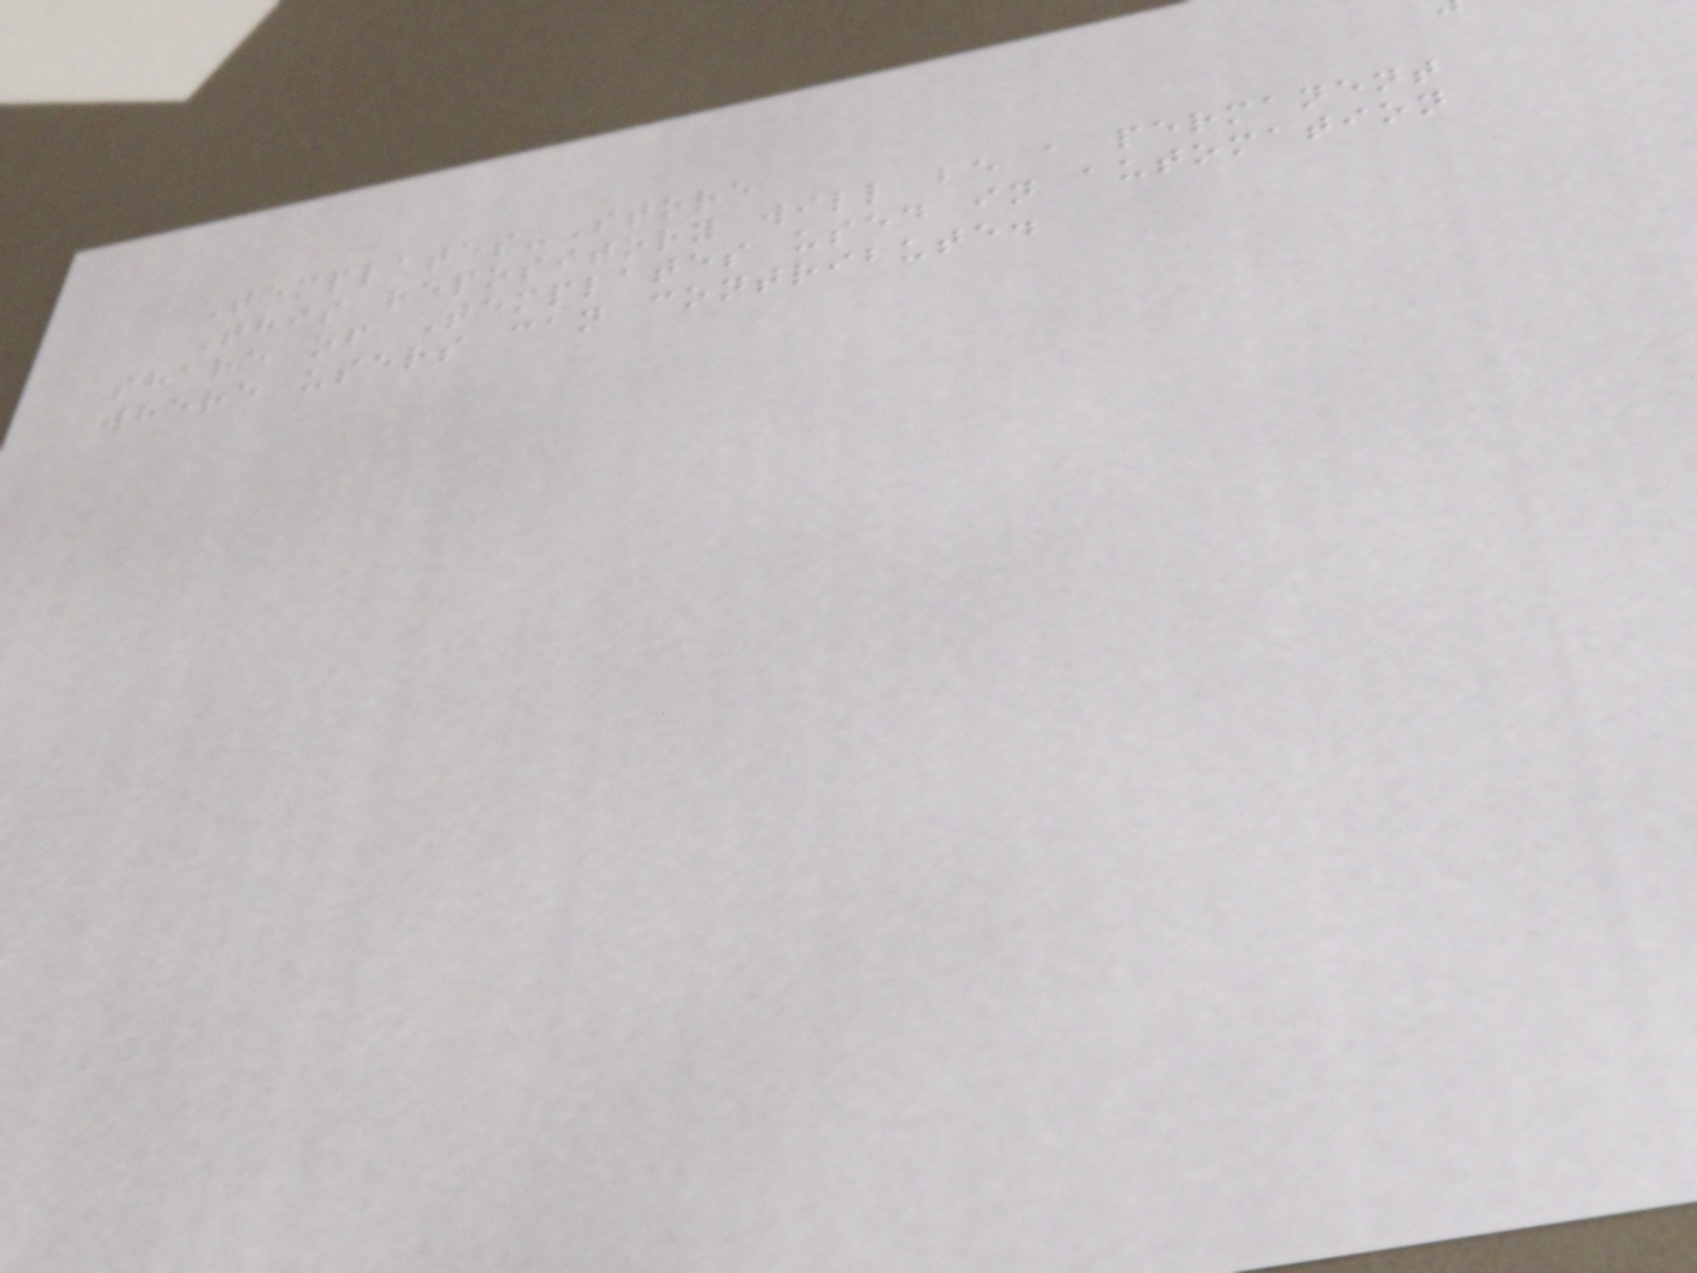Templates-Store
This repository will be a permanent
share of Templates used in automation
where users can contribute.
